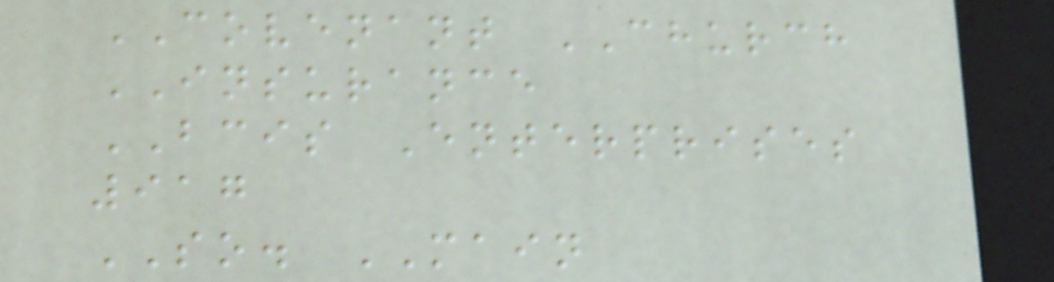COVENANT CHURCH
INSURANCE
BCIS Enterprises
917
SO. MAIN
